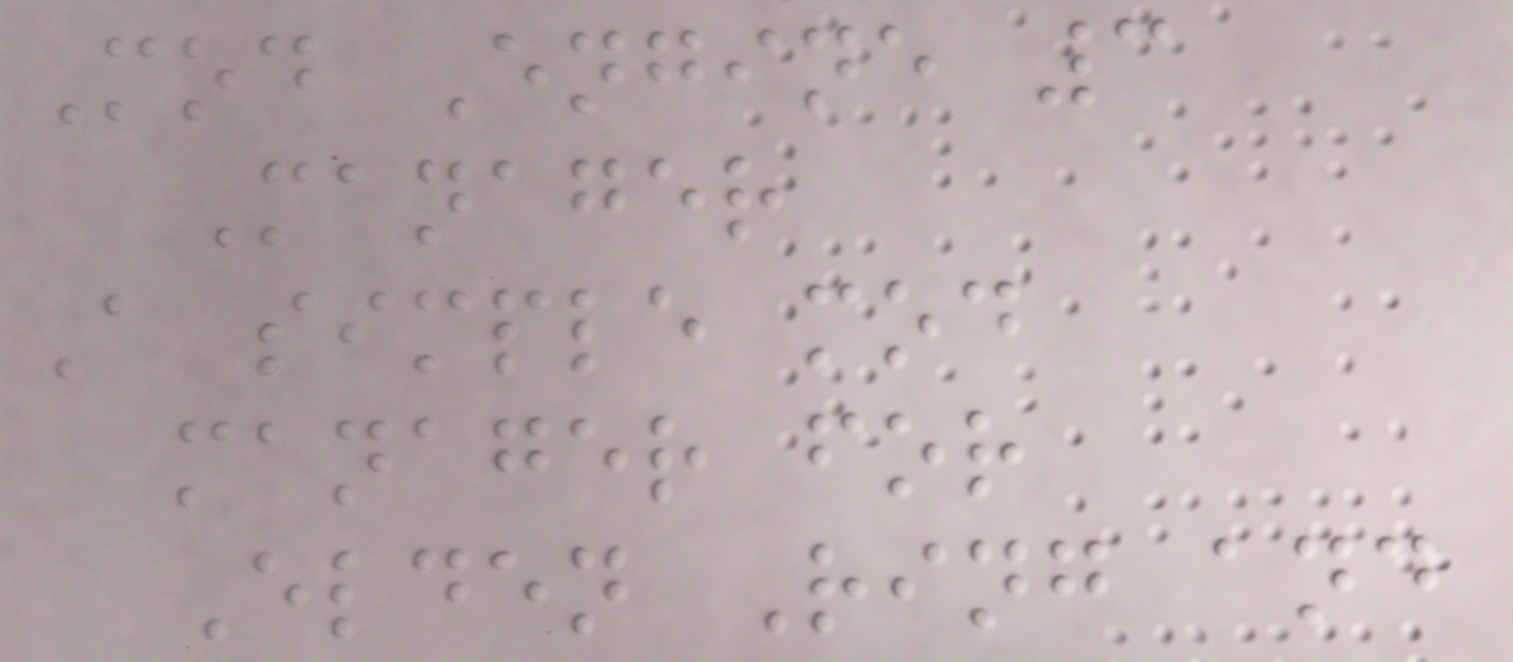Mod Engine 3
Manager
A simple mod
manager for
Elden Ring and
